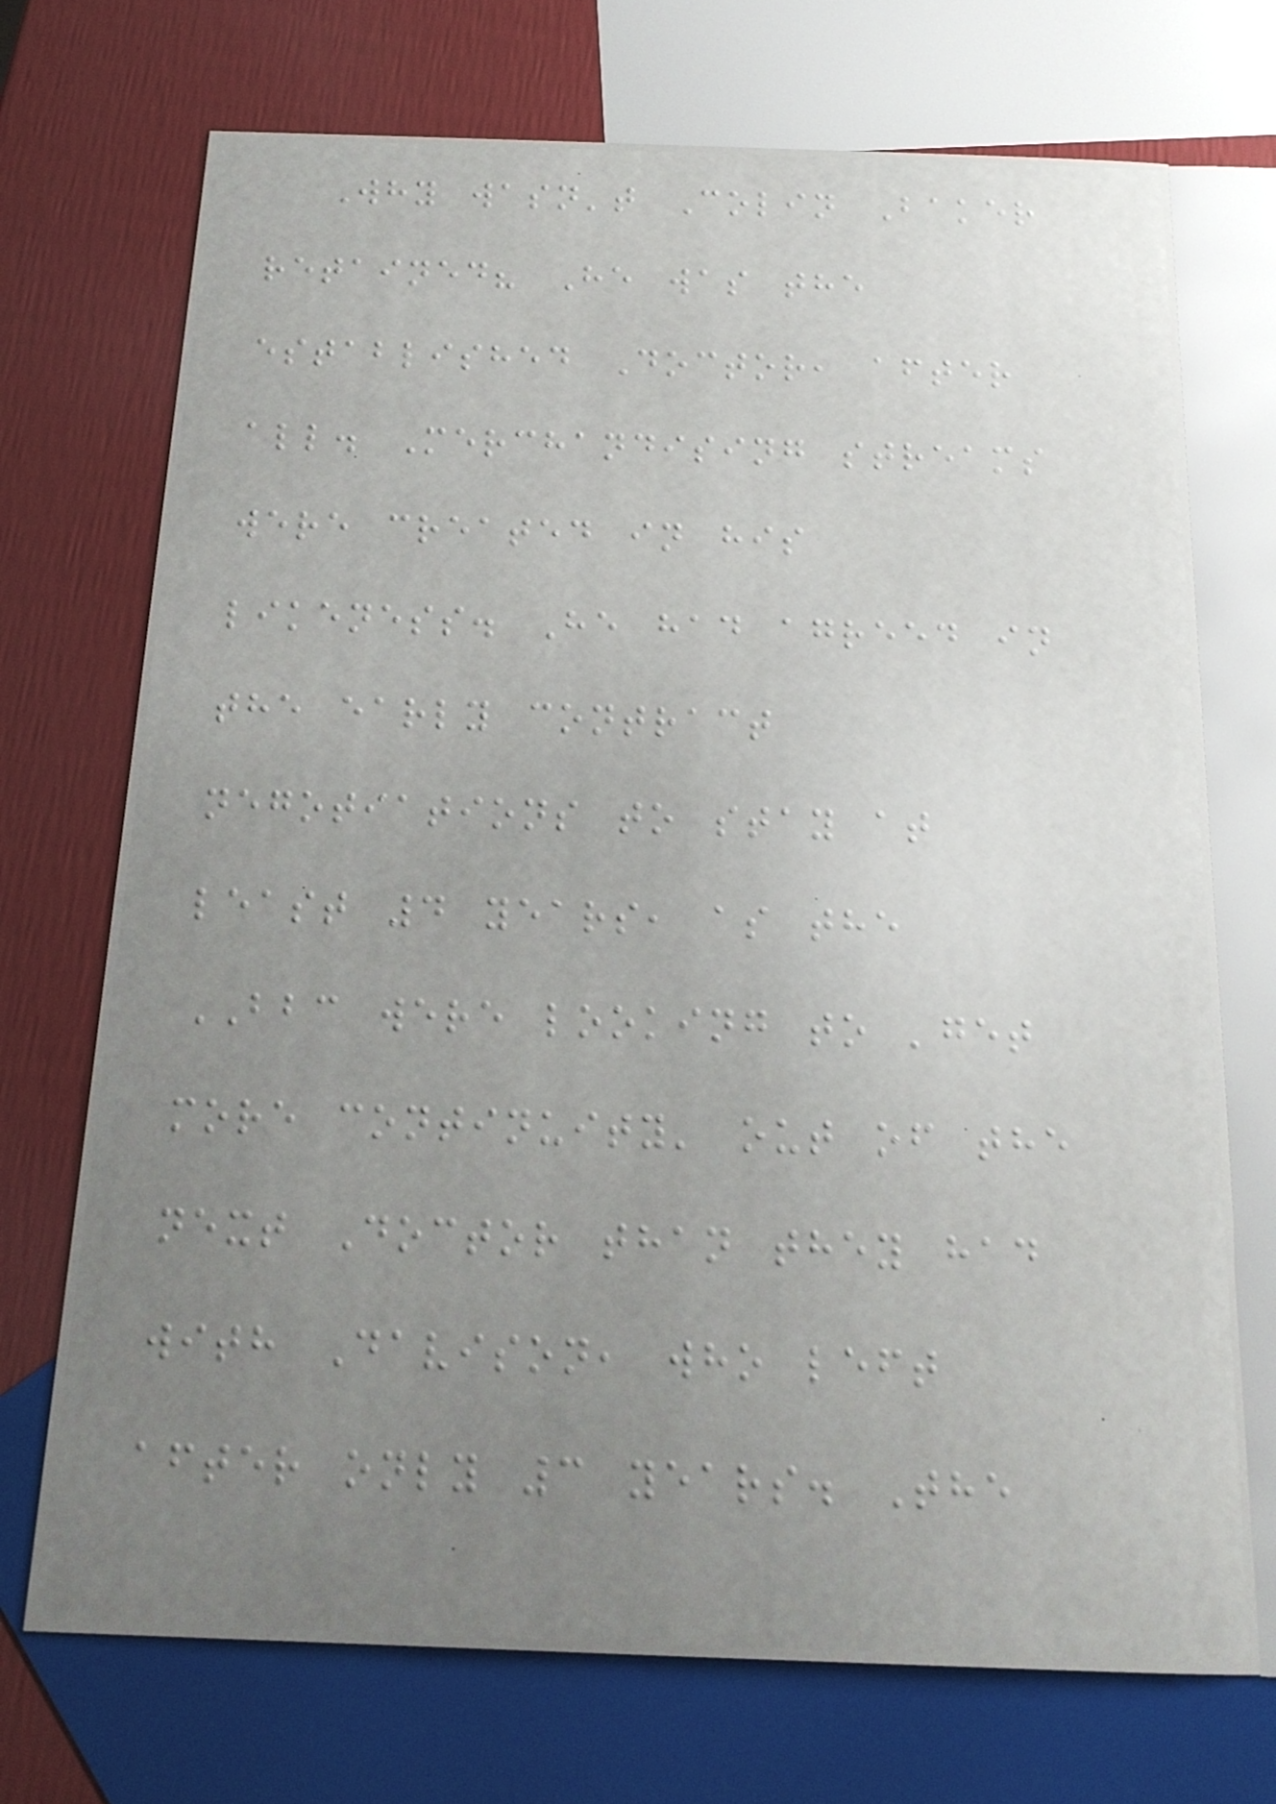Why wasn't Colin Baker
retained? He was the
established Doctor, after
all. Merchandising streams
were created in his
likeness. He had agreed in
the early contract
negotiations to stay at
least 4 years, as the
BBC were looking to 'get
more continuity' out of the
next Doctor than they had
with Davison, who left
after only 3 years. The
